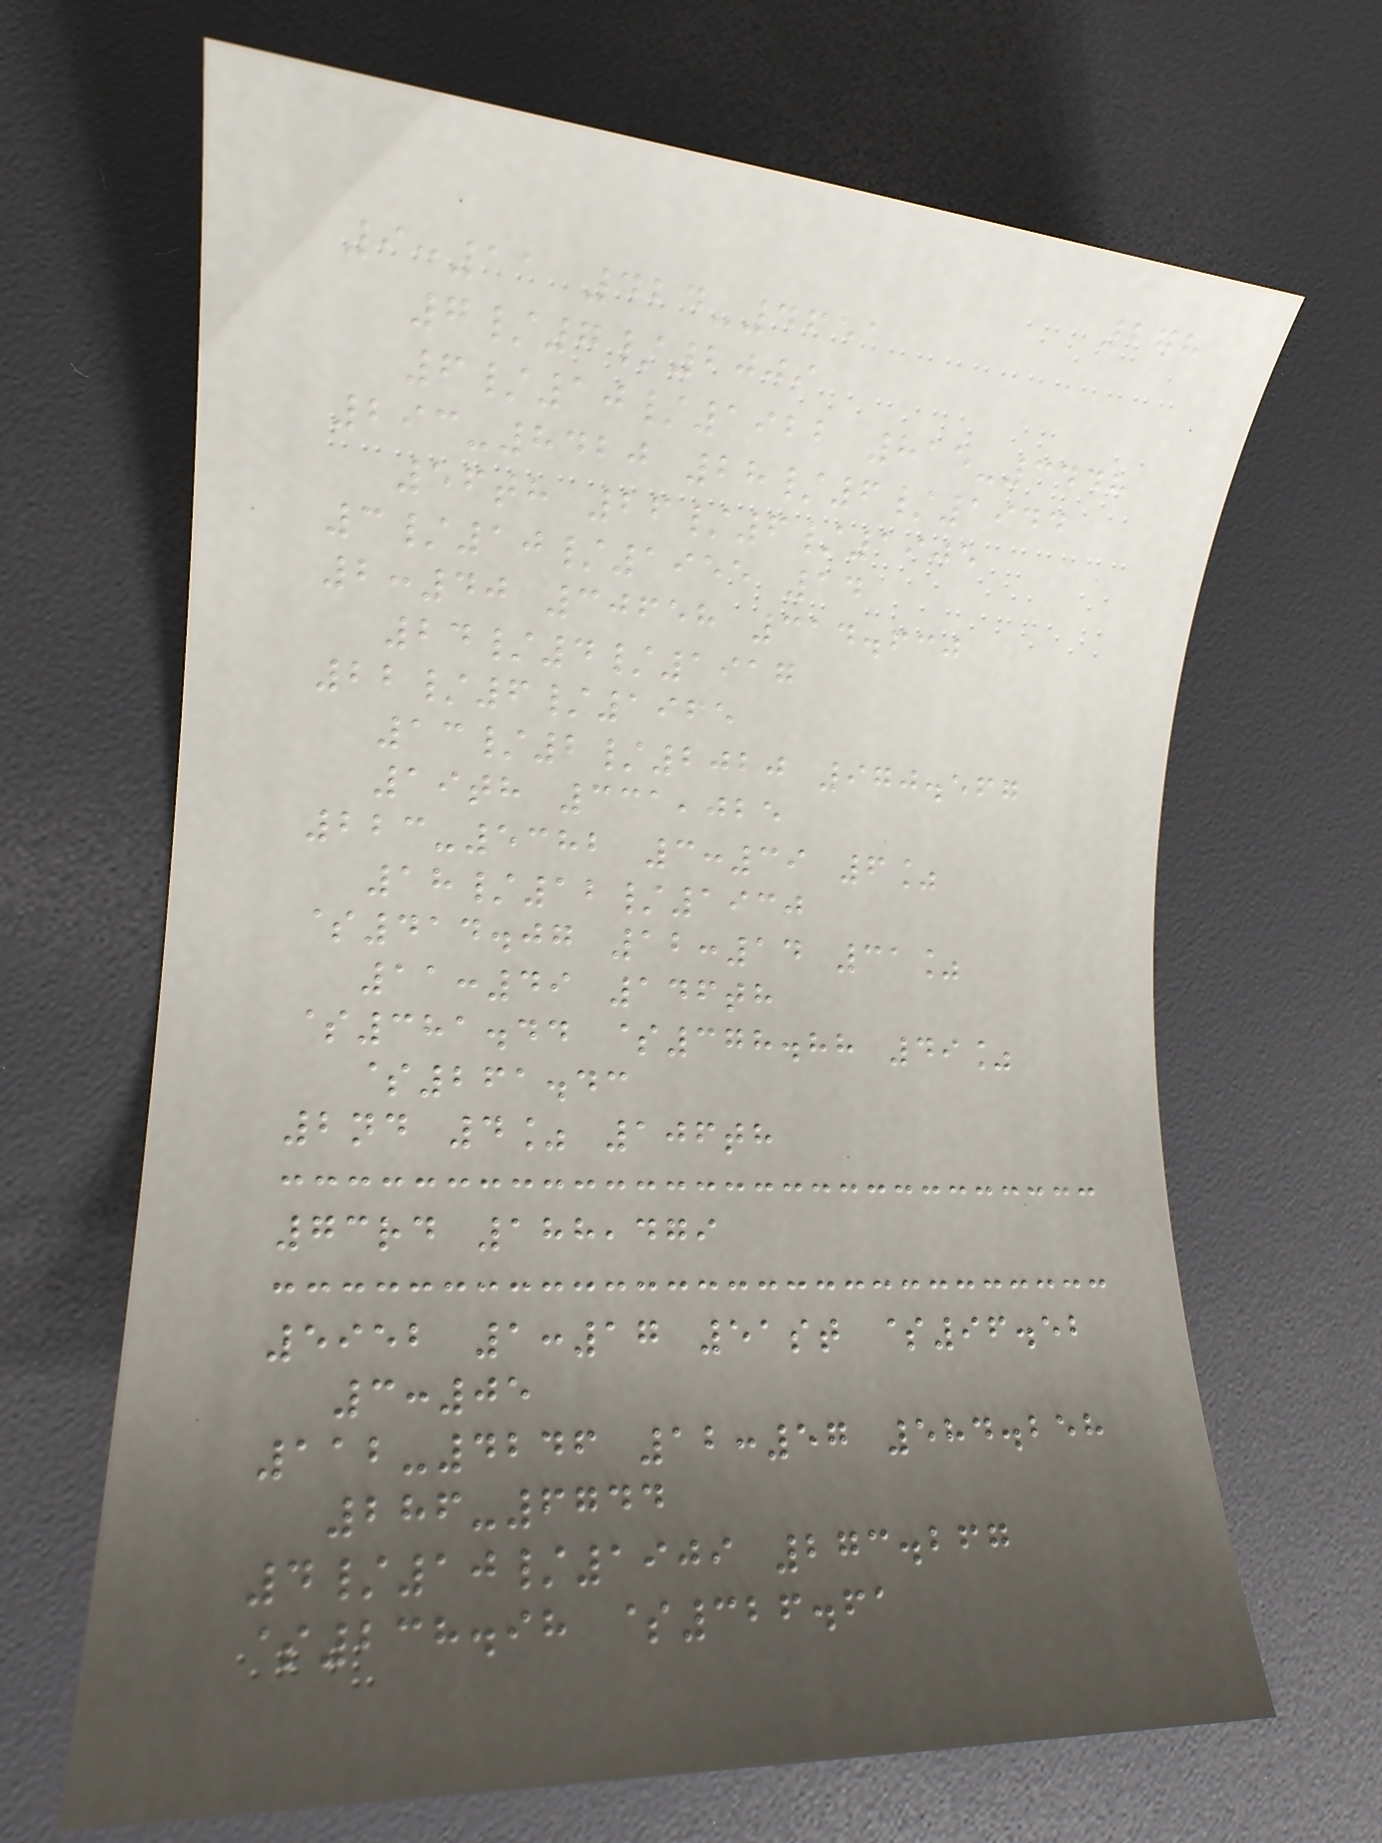278
9:11 424-4651
7/7/2009
6/10/1922 815-3448
293-8420 28/6/1944
56th 26/6/1905
3/10/1955 14
2:40 30658 314.630
24/4/1917
22/6/1965
13/2/2020 970.567
19th 331,025
223-5382 3:39 6%
18/12/1930
$414.07 12:14 31%
11:49 146th
$381.44 $378.88 49%
$261.43
2nd 4% 106th
73rd 188,479
5952 1:17 51st $96.52
3:05
112-4246 12:57 584.258
286-6744
4/10/1909 273.267
$238.98 $326.61
